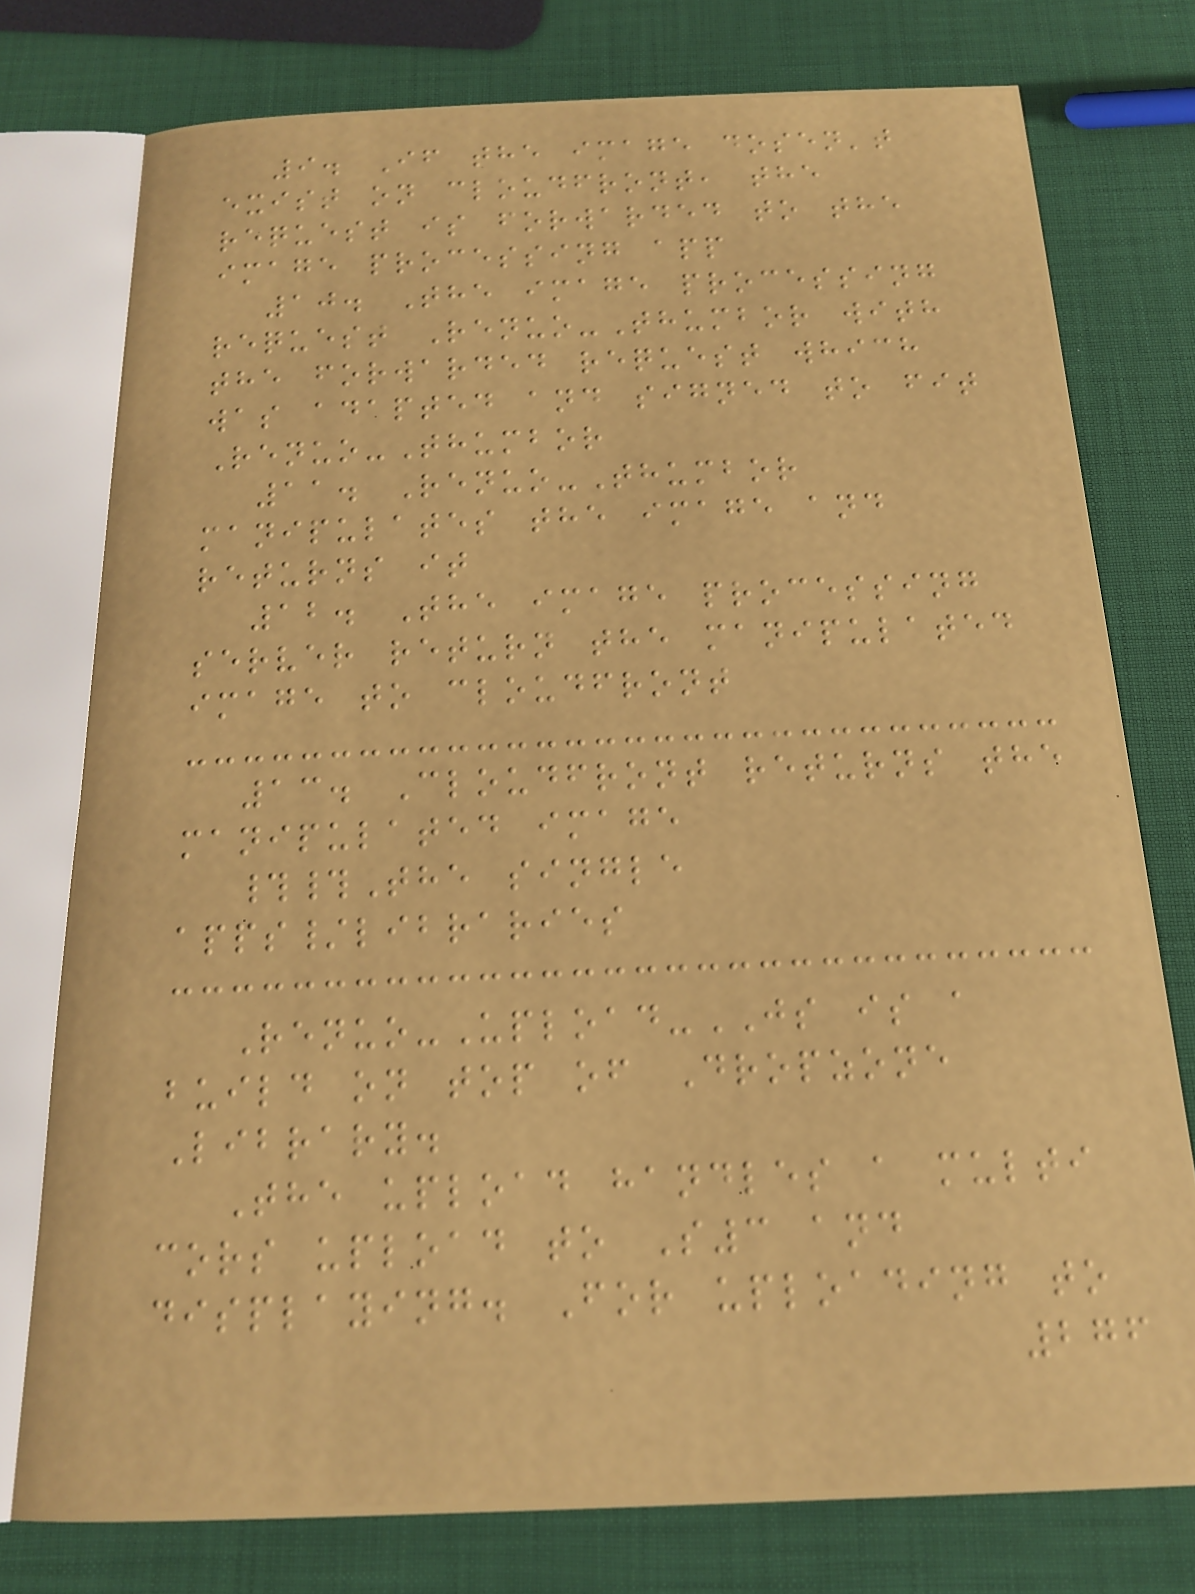9. If the image dosen't
exist on cloudfront, the
request is forwarded to the
image processing app
10. The image processing
request Renuo-Thumbor with
the forwarded request which
was adapted and signed to fit
Renuo-Thumbor
11. Renuo-Thumbor
manipulates the image and
returns it
12. The image processing
server return the manipulated
image to cloudfront
13. Cloudfront returns the
manipulated image
##The single
apps/libraries
Renuo-Upload-JS is a
build on top of Dropzone
Library.
The upload handles a multi
cors upload to S3 and
displaying. For uploading to
276
